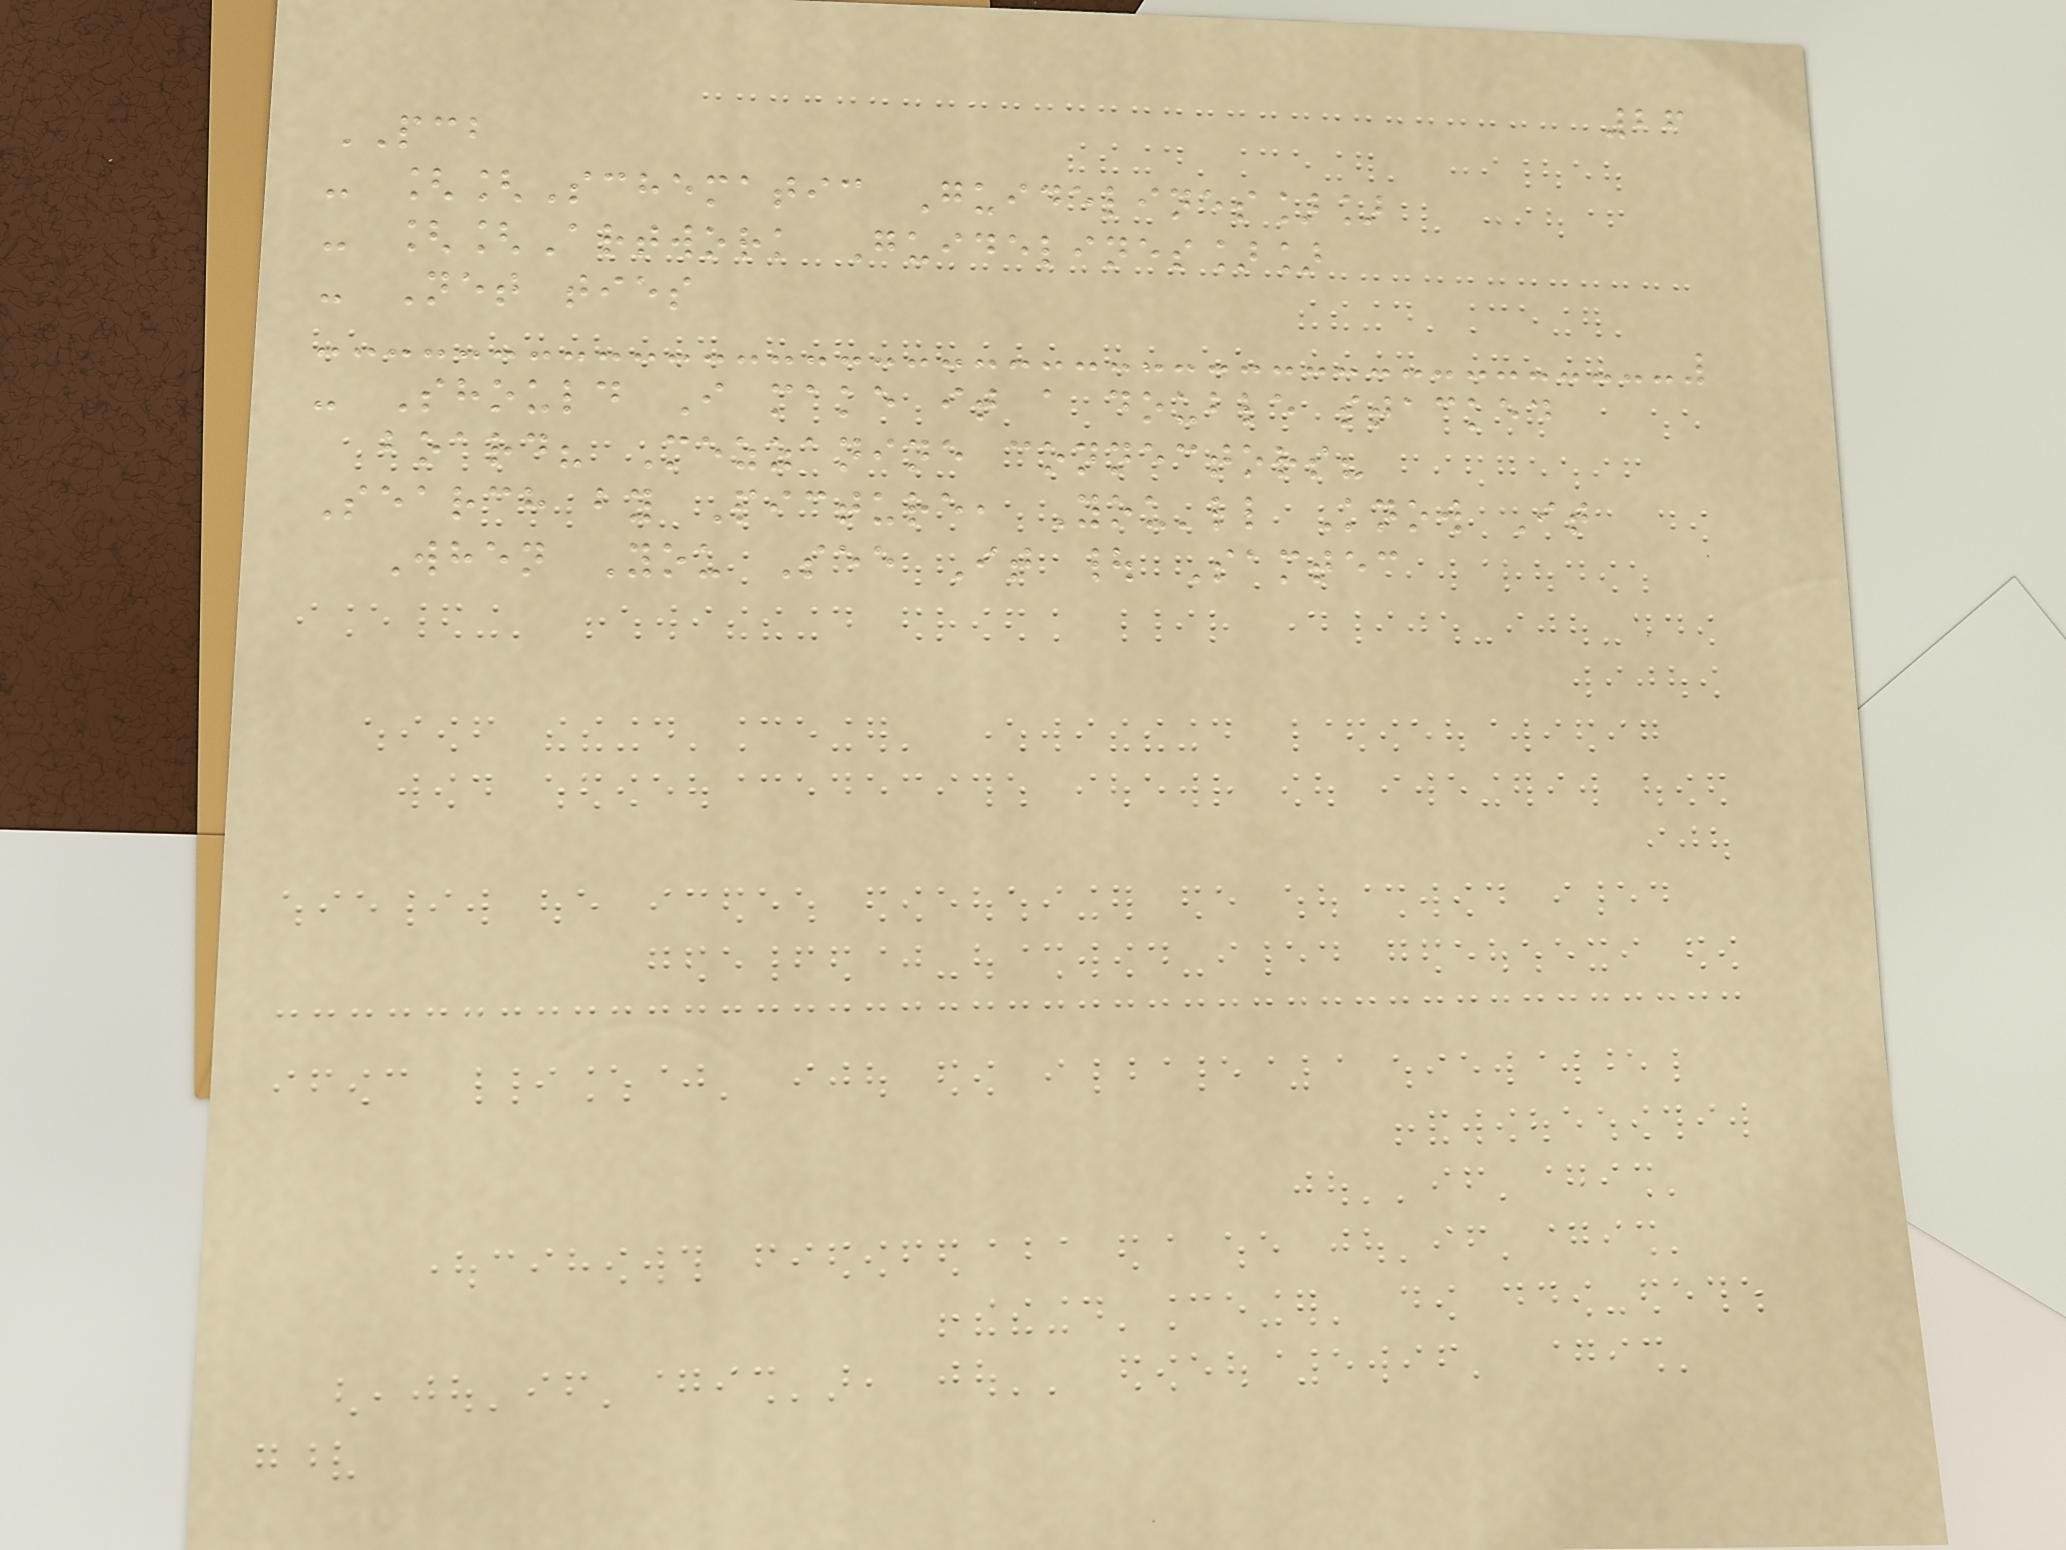26
PCB
- [[Schematic Guidelines]]
- [[Artwork Guidelines]]
- Net ties
- Should I make it a double stacked
board? Mezzanine connectors?
Search by Picture, You'll Know It
When You See It | Samtec
